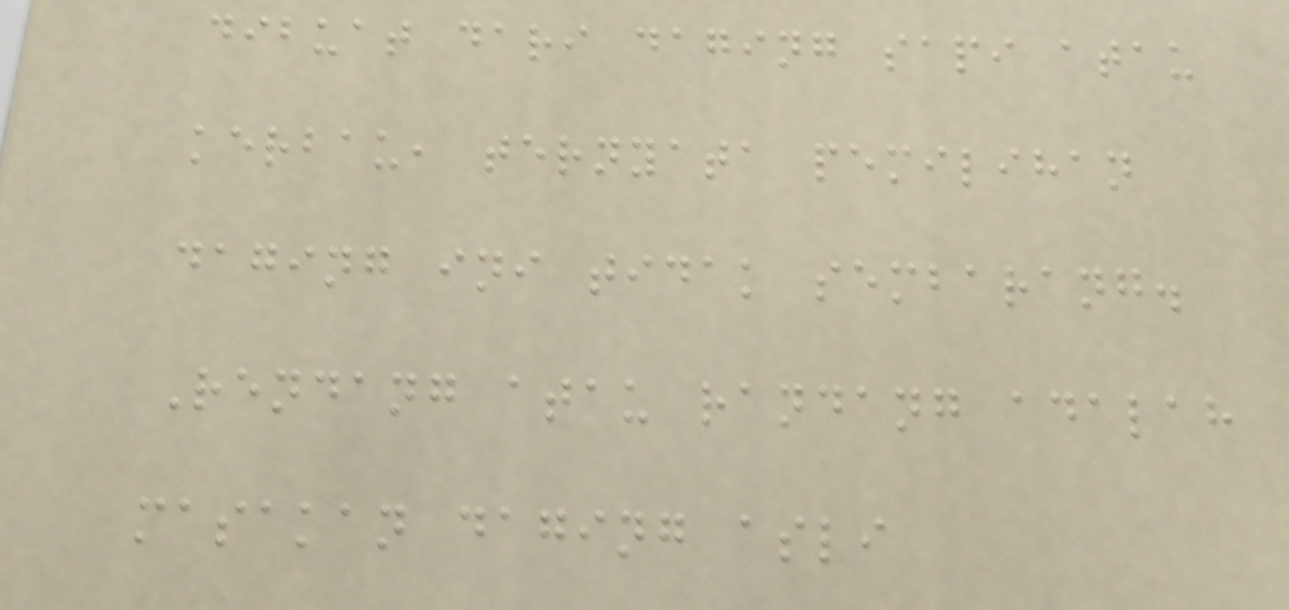dibuat dari daging sapi atau
kerbau, ternyata pemilihan
daging ini tidak sembarang.
Rendang atau randang adalah
masakan daging asli
